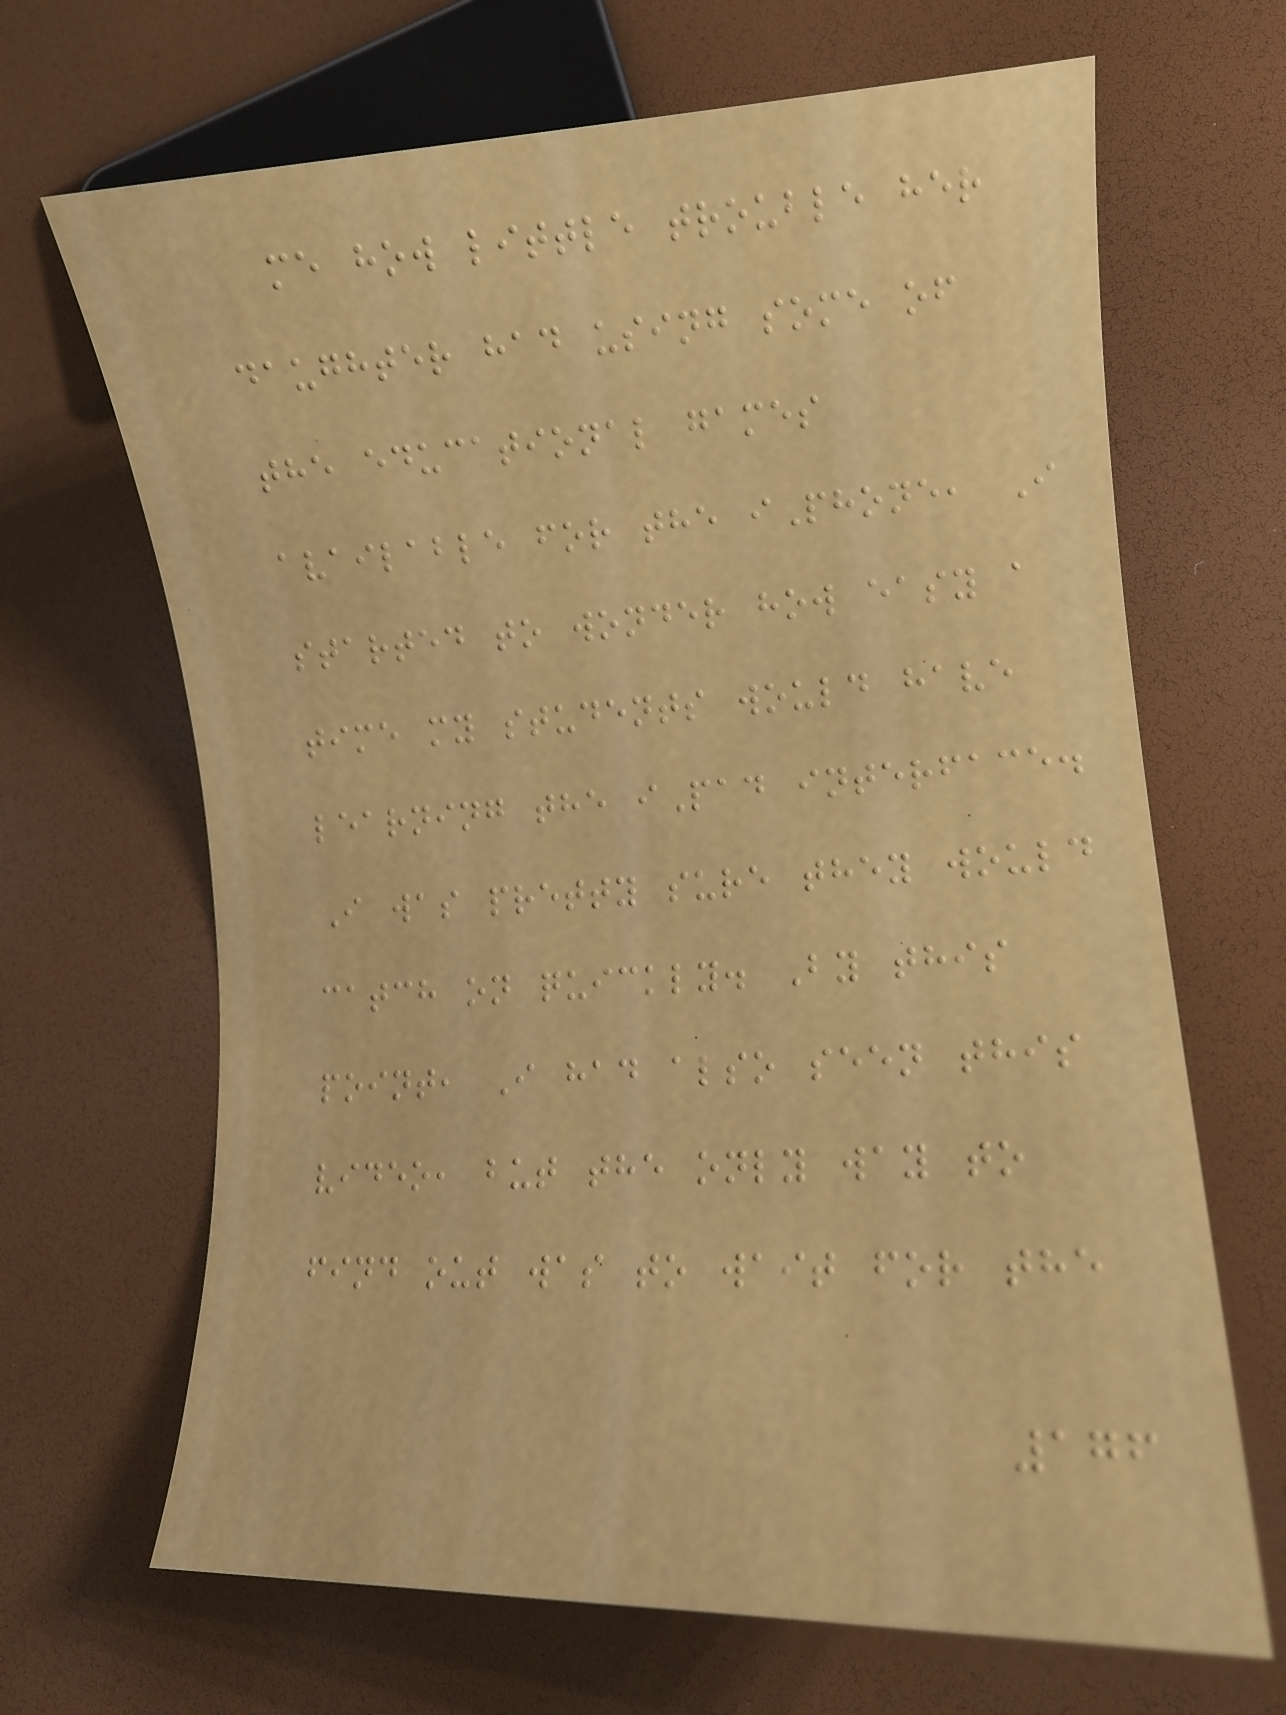me how little trouble her
daughter had using some of
the educational games
available for the iPhone, I
started to wonder how easy a
time my students would have
learning the iPad interface.
I was pretty sure they would
catch on quickly. By this
point, I had also seen this
video, but the only way to
find out was to wait for the
176
